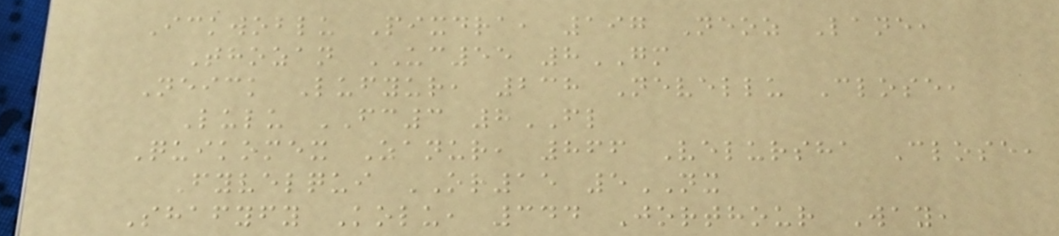Ickwoblu Pixdra, 197 Neoz Lane,
Thozan UC55 8GM
Neick Lufyur, 238 Nevellu Close,
Lulu FC3 8FL
Quikomex Zanur, 866 Velursha Close,
Fyvelqui OR15 5NX
Shafyfy Kolu, 344 Jorthour Way,
